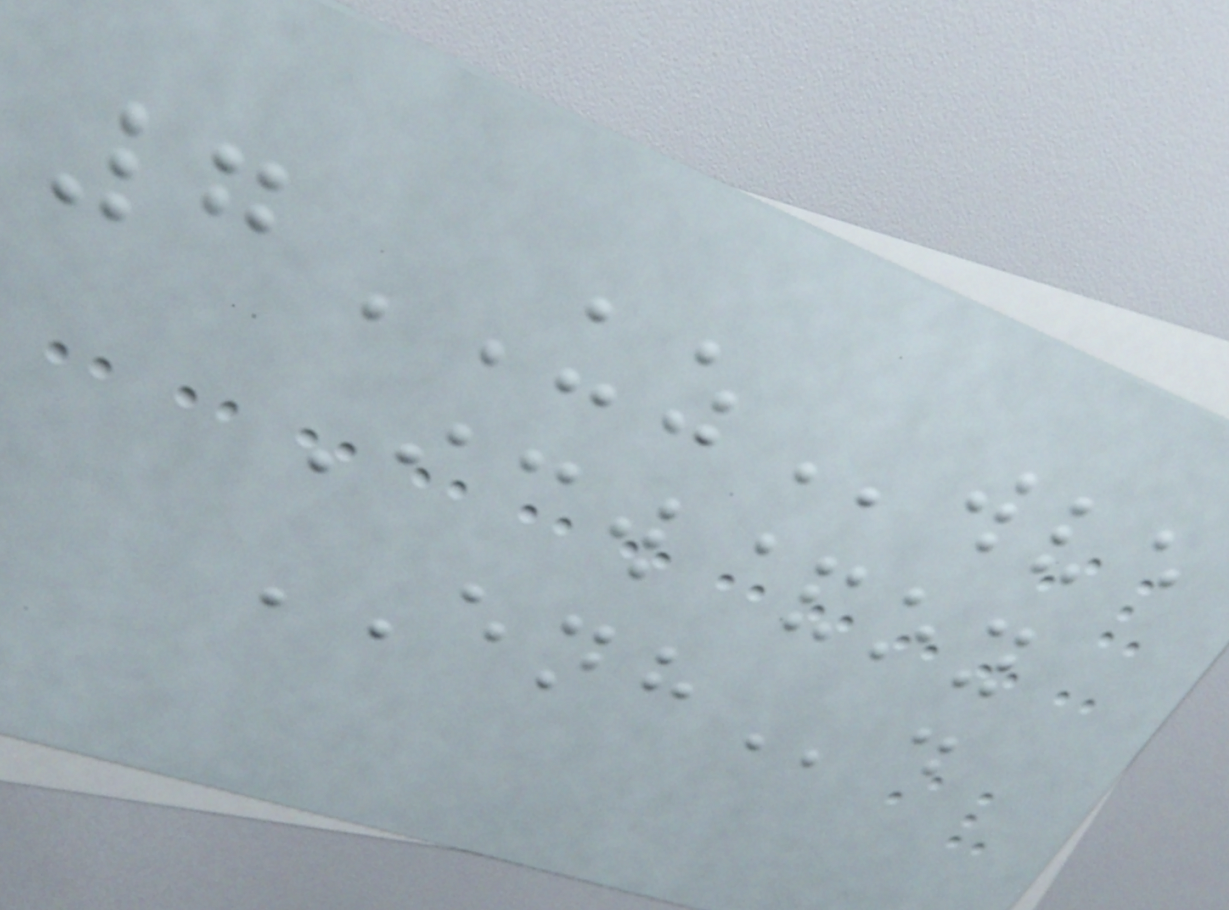7UZwve
Icw&oy
ENHd
